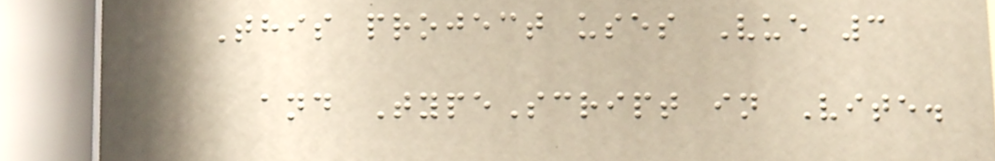This project uses Vue 3
and TypeScript in Vite.
